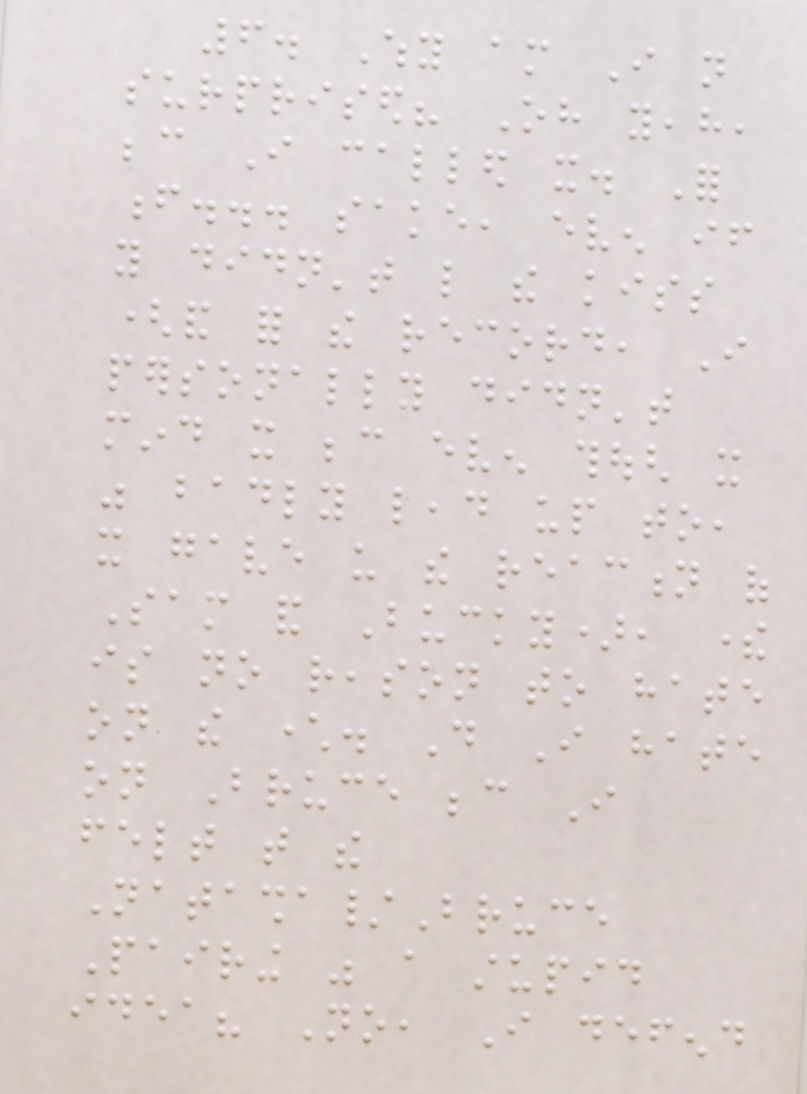6. Why am I not
surprised? Oh yeah,
because I called it. For
f... sake, even if
you didn't like the kiss
(and for the record, I
personally didn't
mind it because even though it
was badly lead up to,
it gave us the reaction of
Sam and Bucky), there
is no reason to hate
on the character. Do I hate
on Bruce because I
felt that the
Natasha/Bruce
Pairing was a stupid
idea? No, I defend
